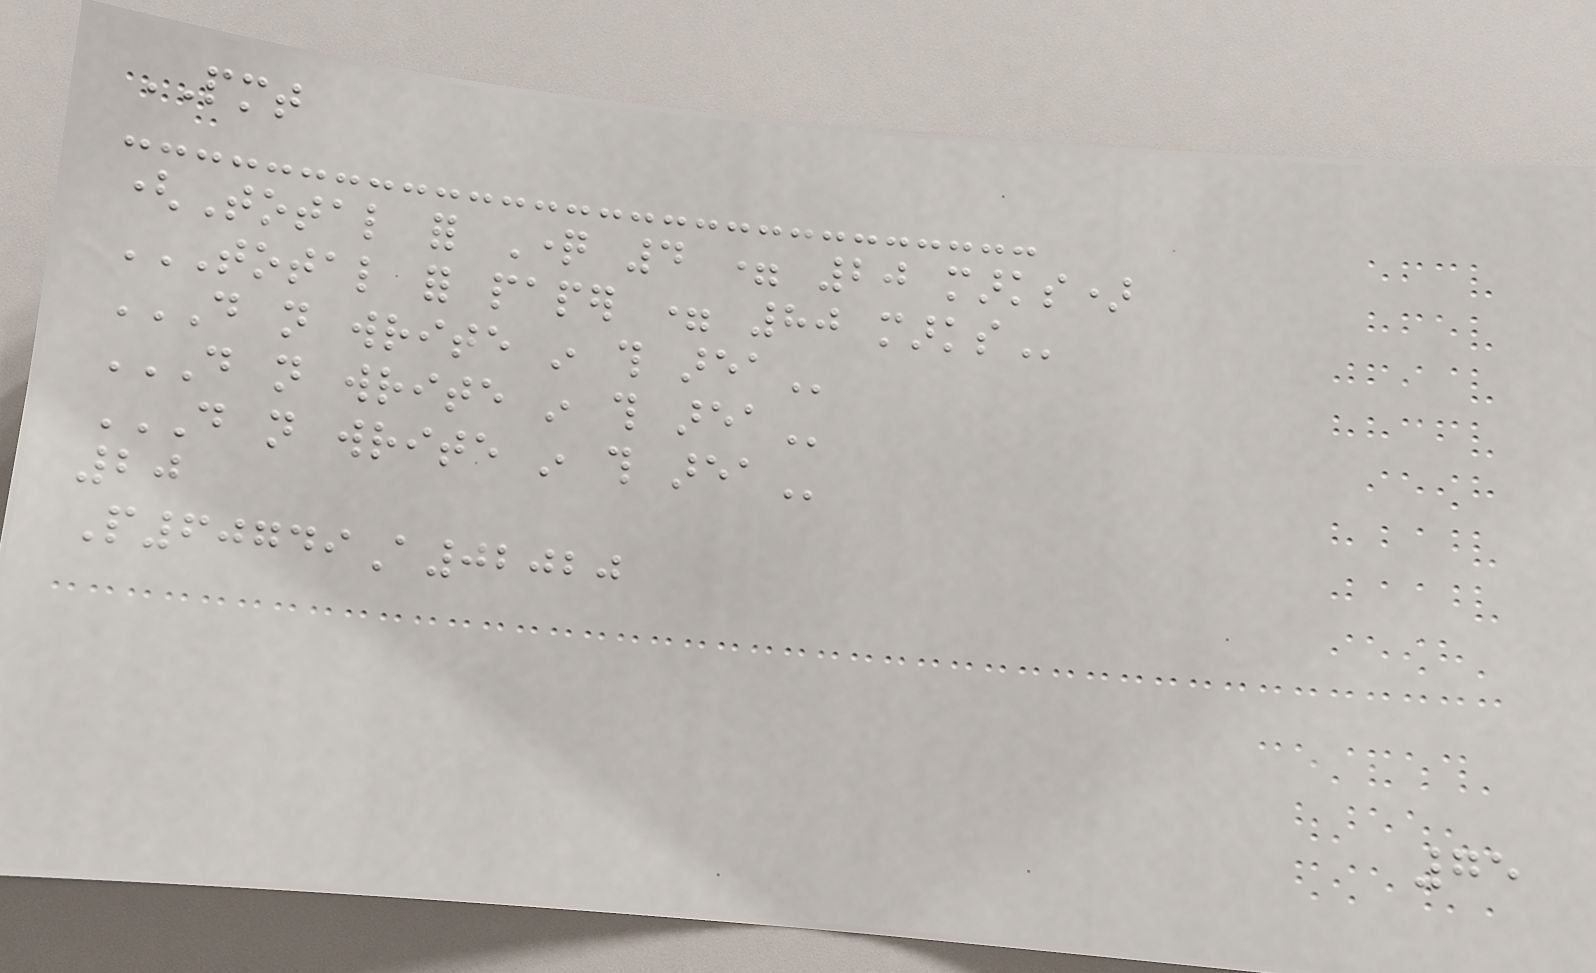PMT
(Total for Question 4 = 20 marks)
TOTAL FOR PAPER = 80 MARKS
DO NOT WRITE IN THIS AREA
DO NOT WRITE IN THIS AREA
DO NOT WRITE IN THIS AREA
20
P60749A02020
75
